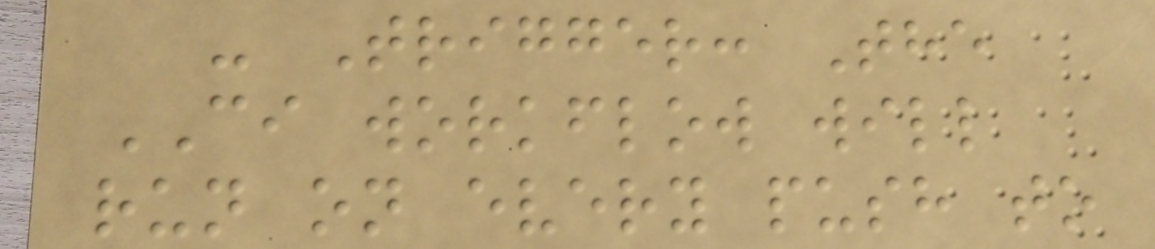- Trigger: The
CI workflow will
run on every push to
